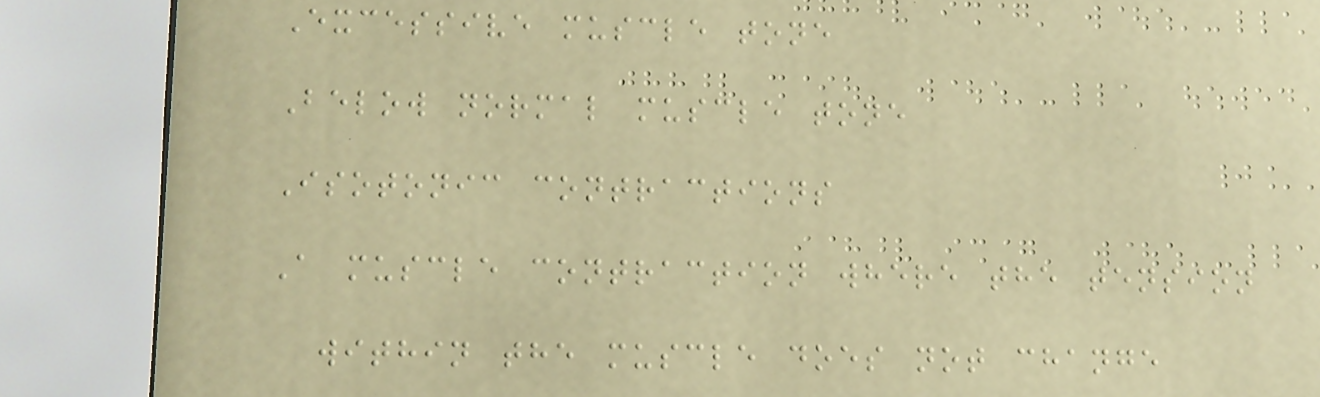Excessive muscle tone
Below normal muscle tone
Isotonic contractions
A muscle contraction where the tension
within the muscle does not change
